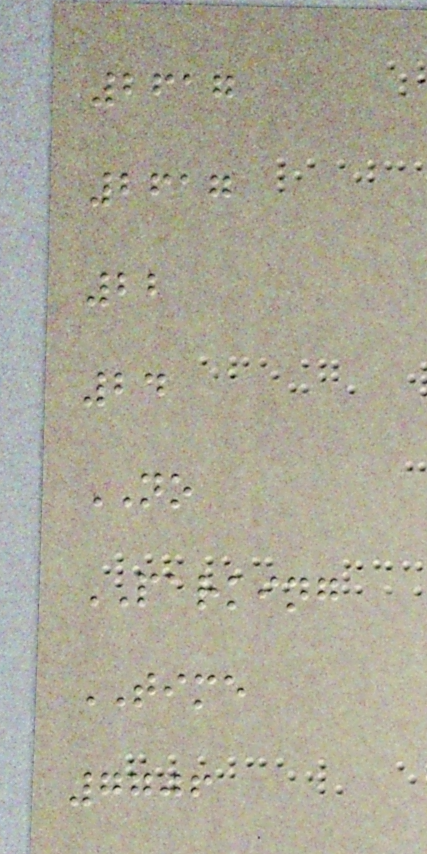2617
2617
22
24
NO
PARKING
TIME
7706
